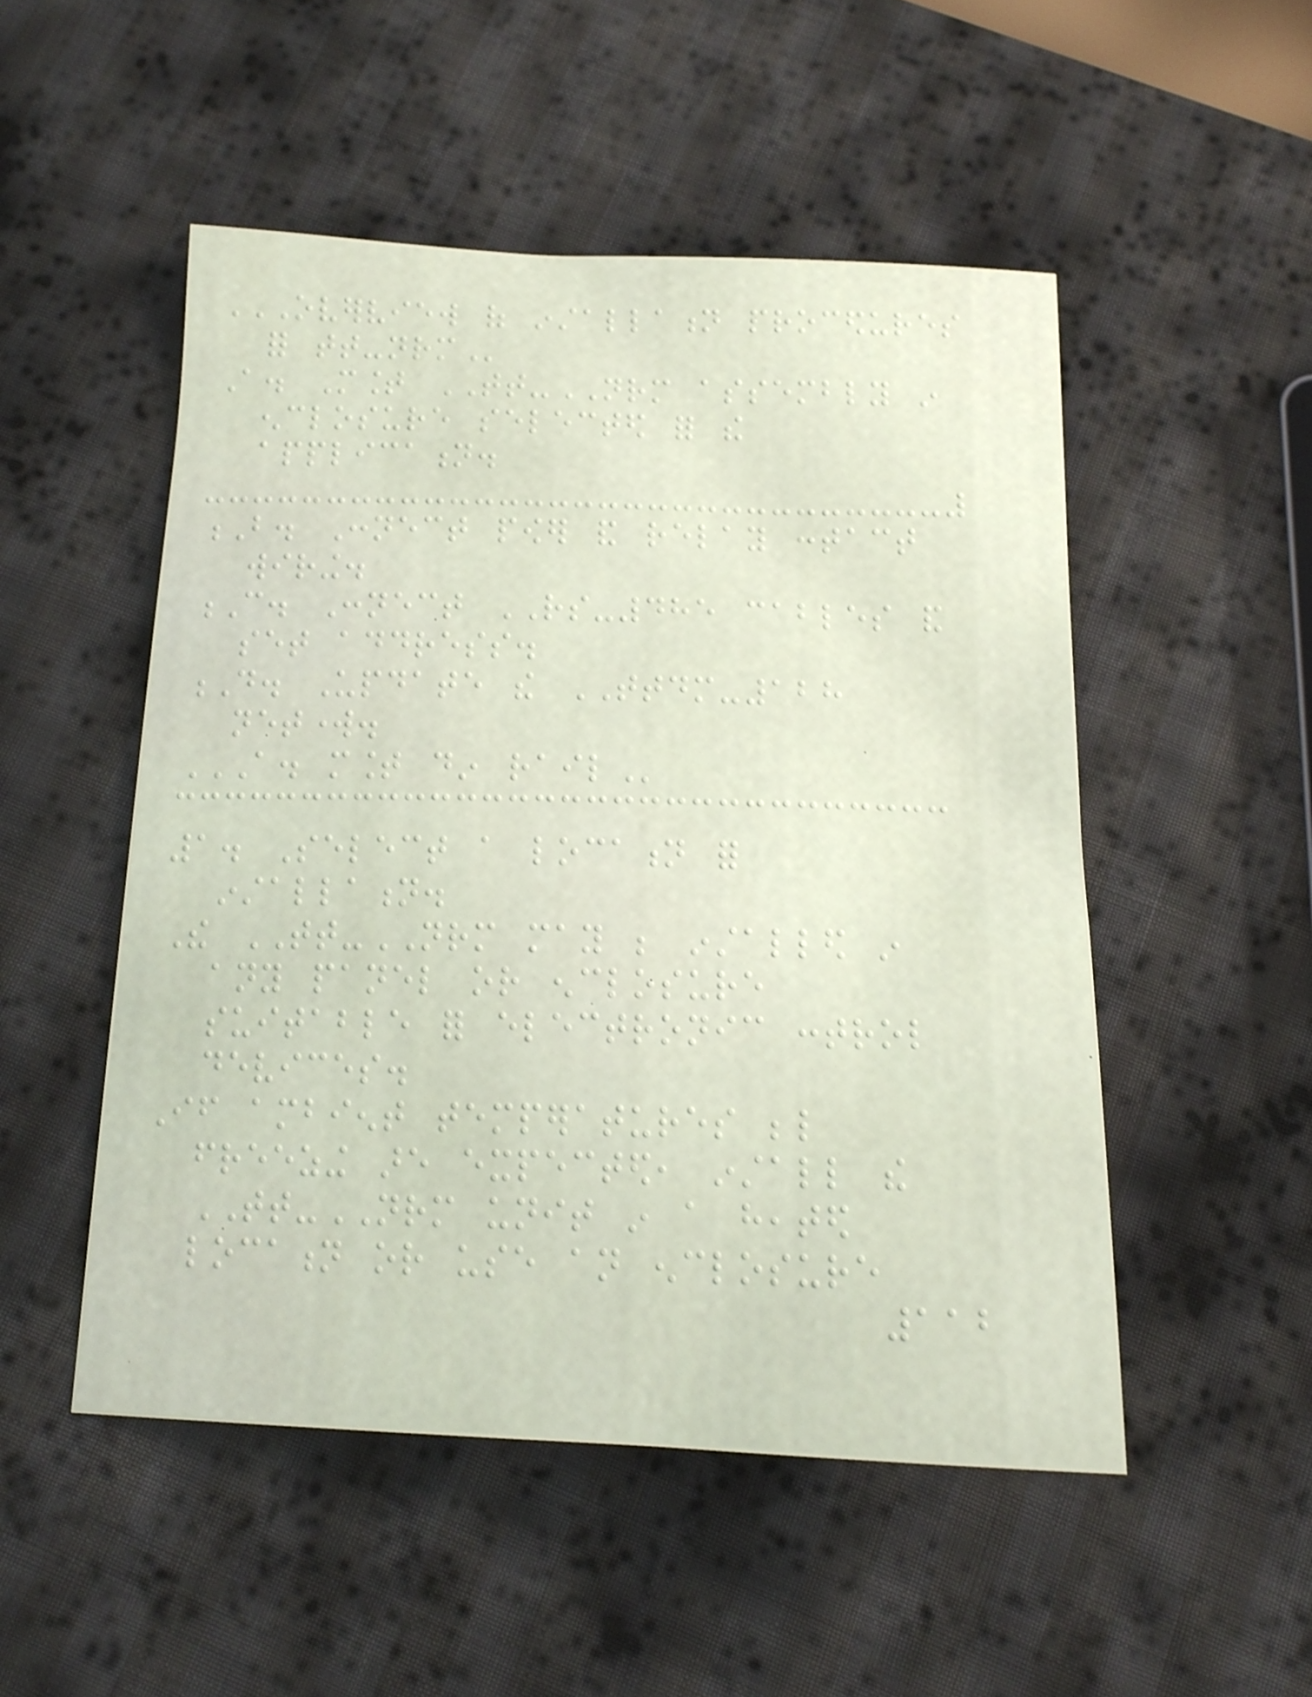OVERVIEW OF INSTALLATION PROCEDURES
FOR TT-NRM
A. Mount TT-NRM assembly in
enclosure selected for the
application.
B. Connect power and relay contact
wiring.
C. Connect RS-485 cables and
set address.
D. Update the TTDM-128
network.
A. MOUNT DIN RAIL
1. Select a location for
installation.
The TT-NRM may be installed in
any panel or enclosure
suitable for electronic control
devices.
If ambient temperatures below
freezing are expected, install the
TT-NRM unit in a heated
location or use an enclosure
112
